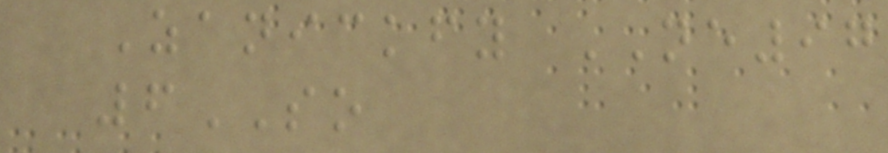Zanickfy NE97
6SO
